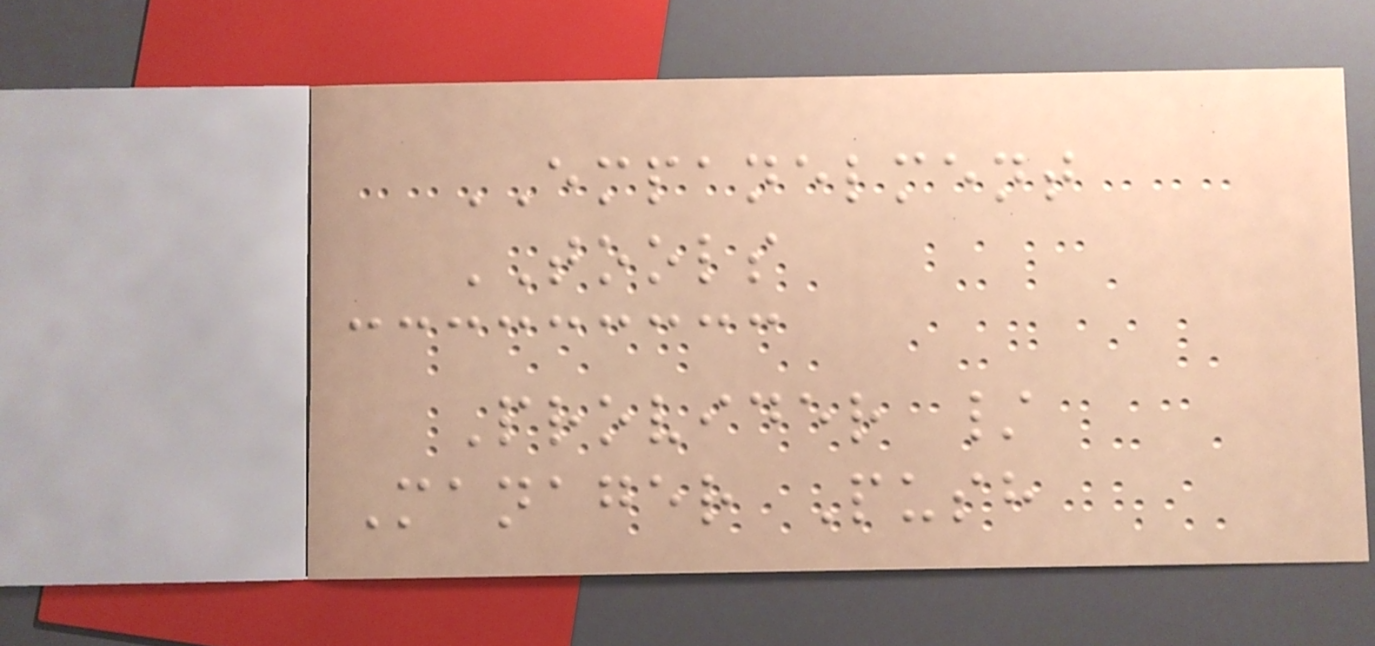EMPANELMENT
TOOLS
Provider /
Manager Push
